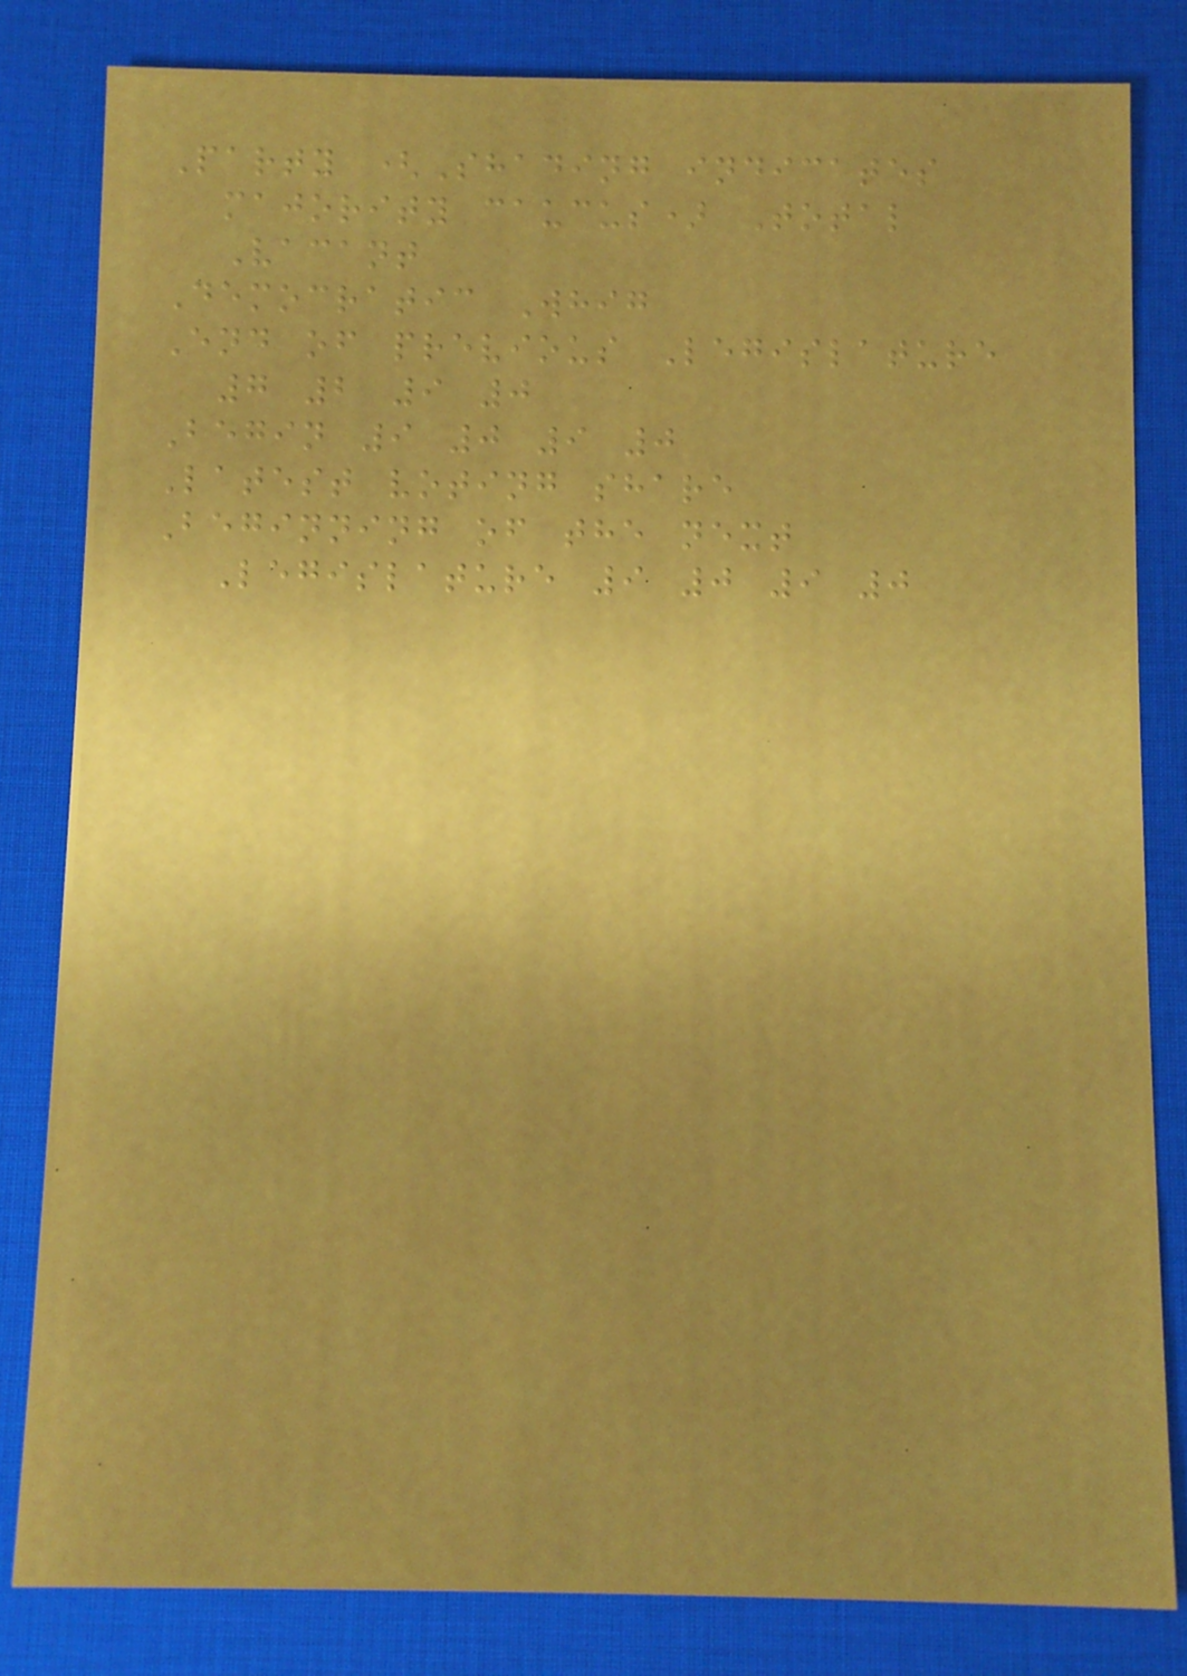Party (Shading indicates
majority caucus) Total
Vacant
Democratic Whig
End of previous Legislature
7 2 9 0
Begin 9 0 9 0
Latest voting share
Beginning of the next
Legislature 9 0 9 0
